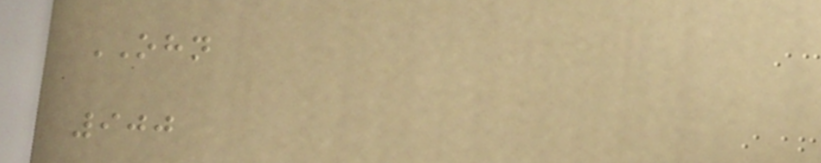OHN
900
